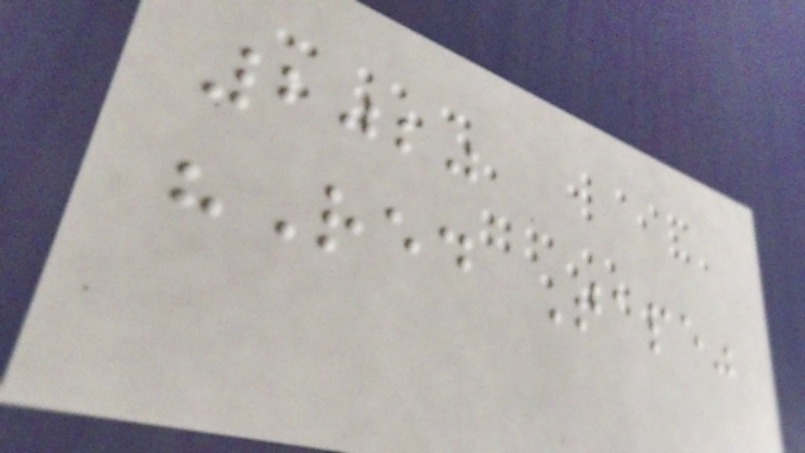2020
"Red Tape"
